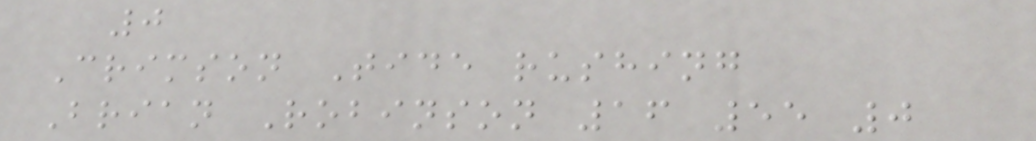0
Crimson Tide rushing
Brian Robinson 16 55 0
